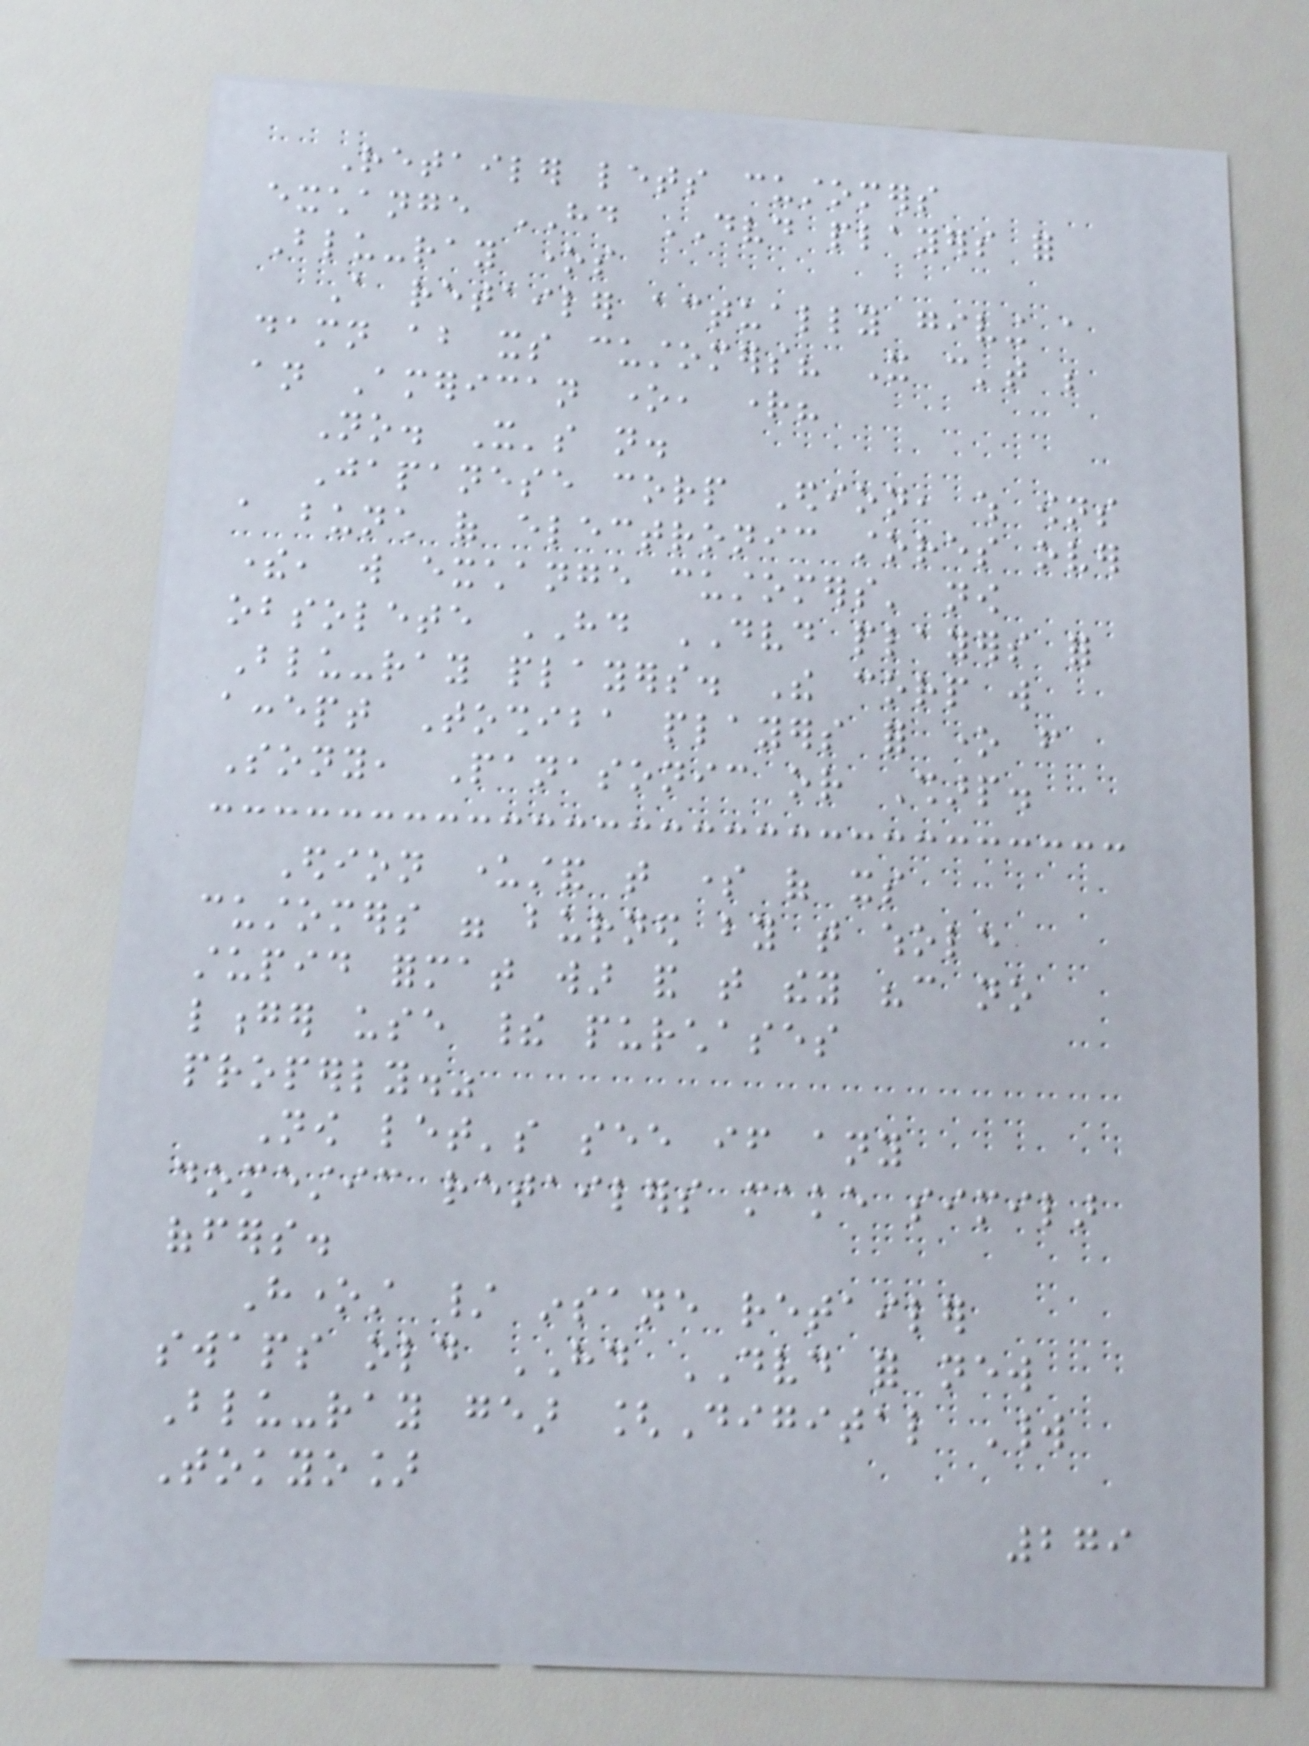Retailer lets customers
exchange HD DVD players for
Blu-ray ones
A retailer actually giving a
damn about its customers? It can't be
an American one, right?
No. It's not.
Japanese corp Edion, which owns
a bunch of electronic stores over
there, will exchange customers' now
obsolete HD DVD players for
Blu-ray players. The corp will
accept Toshiba players for one from
Sony, Panasonic or Sharp.
Edion understand that some of its
customers were burned by that whole
stupid format war and that they "can no
longer use their purchases
properly."
Now let's see if any
domestic retailers make similar
offers.
Honest / insane retailer
swaps old HD DVD for new
Blu-ray gear [Digital World
Tokyo]
279
